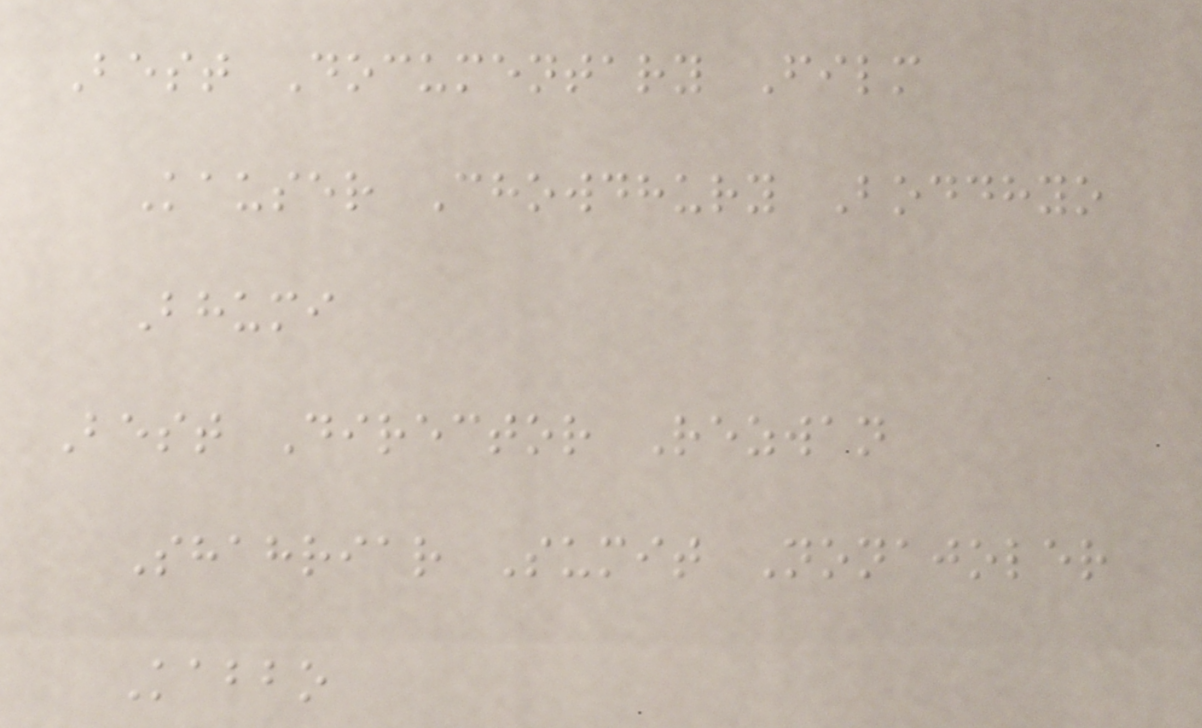Best Documentary Film
Kauser Chowdhury Boddhyo
Bhumi
Best Director Rezwan
Shahriar Sumit Nonajoler
Kabbo
